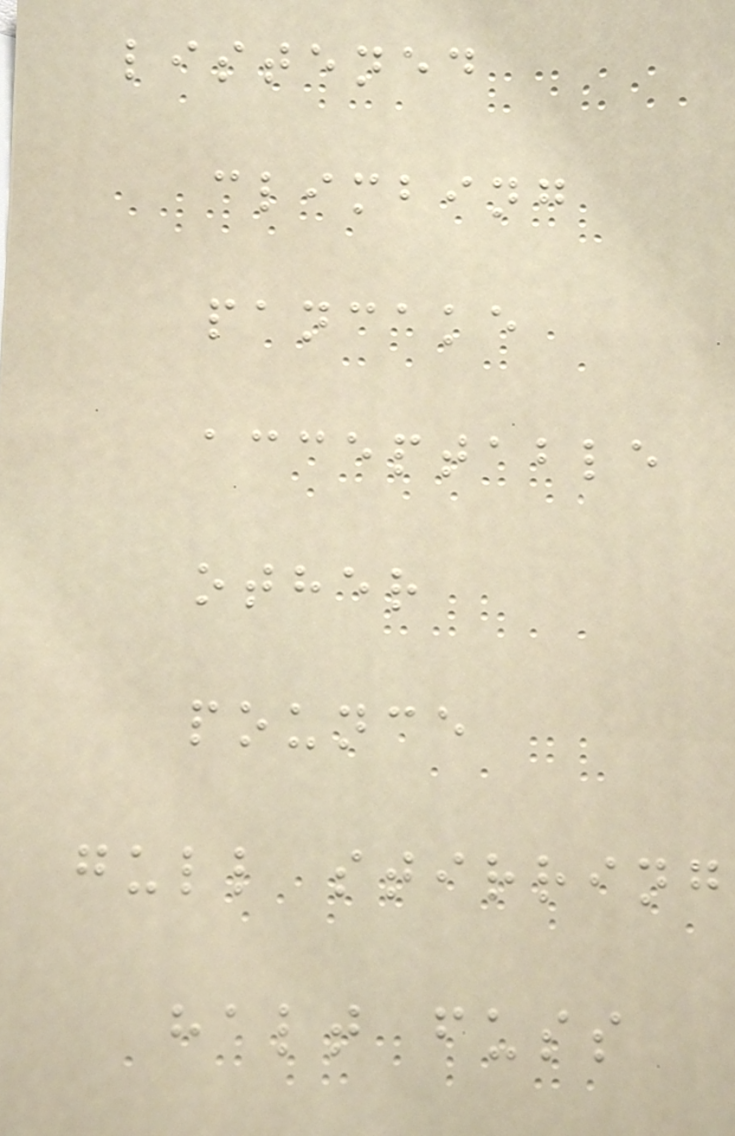listened
climbing
pancake
acceptable
other
pounce
gull stirring
halt fuss
